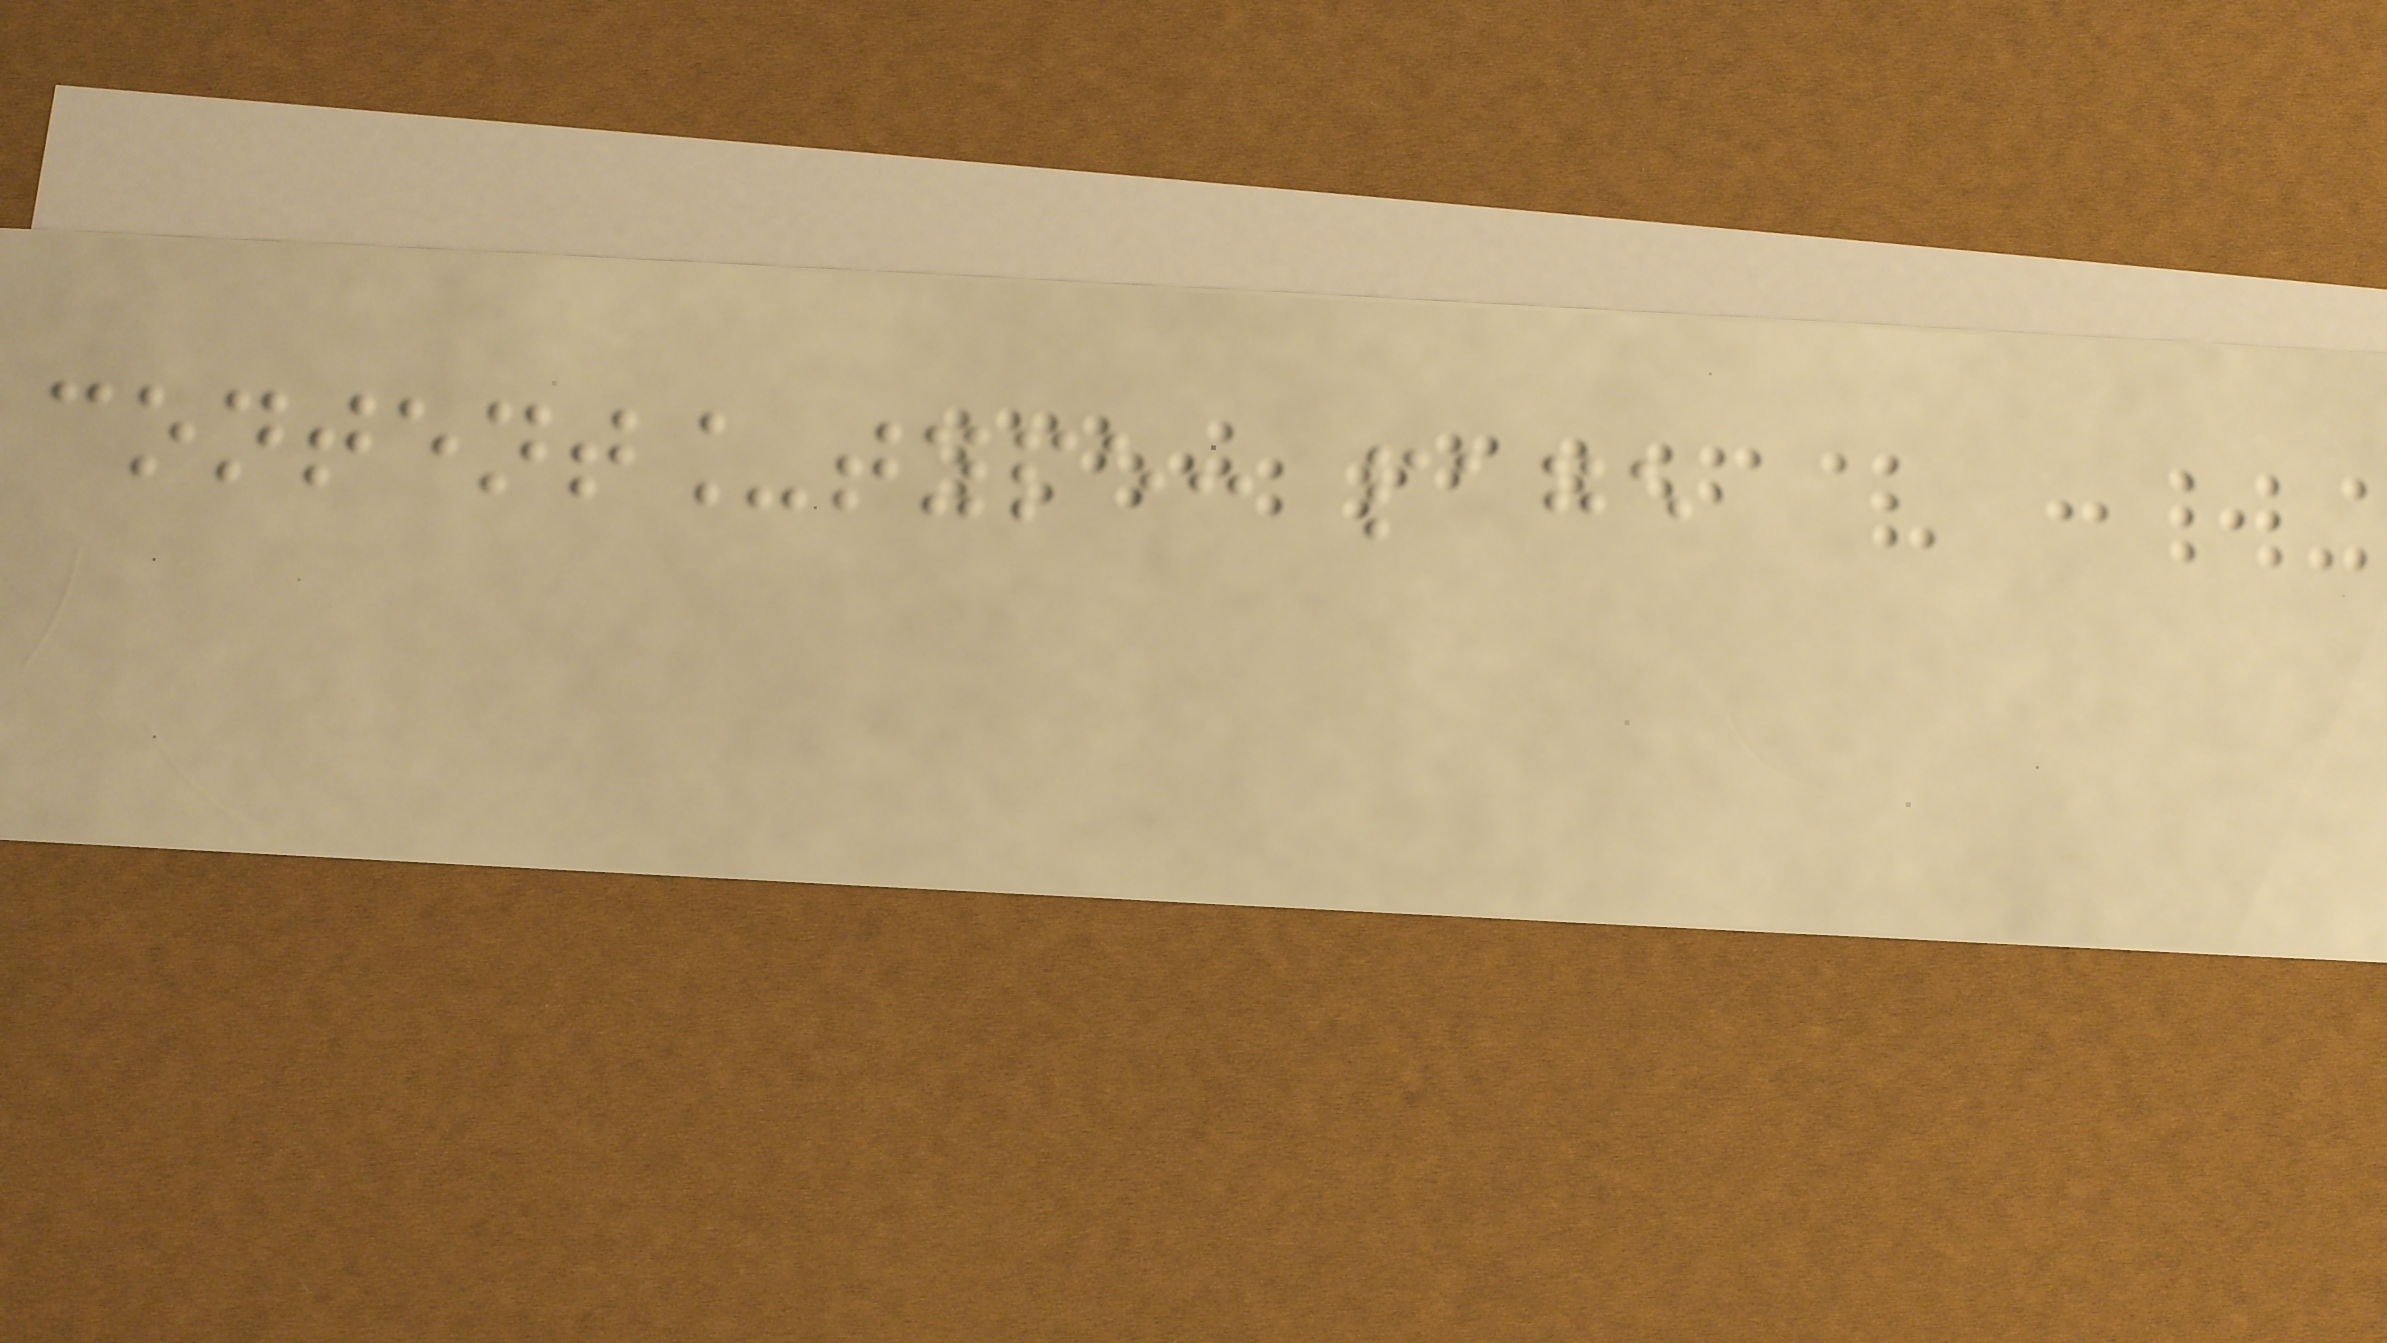content_type: page
